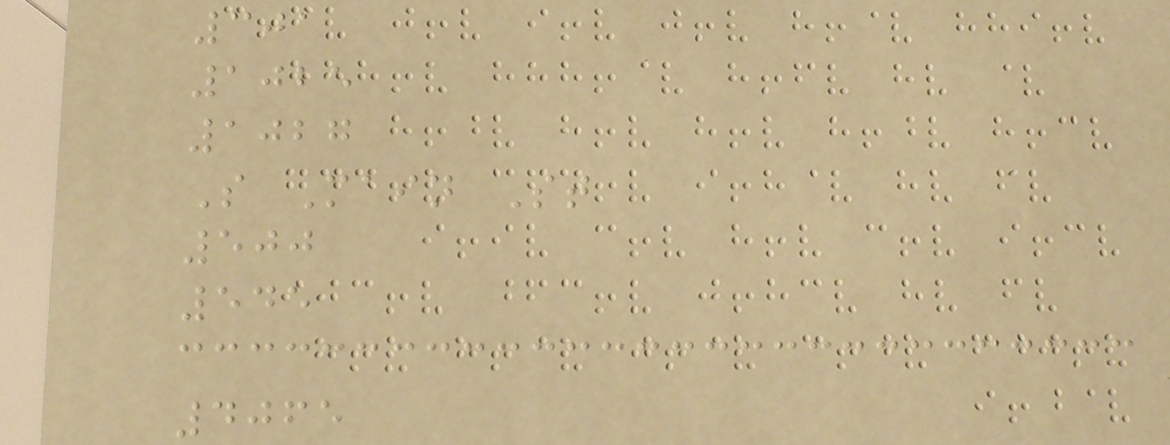301
1025
1027
S Main St
500
545
4065
